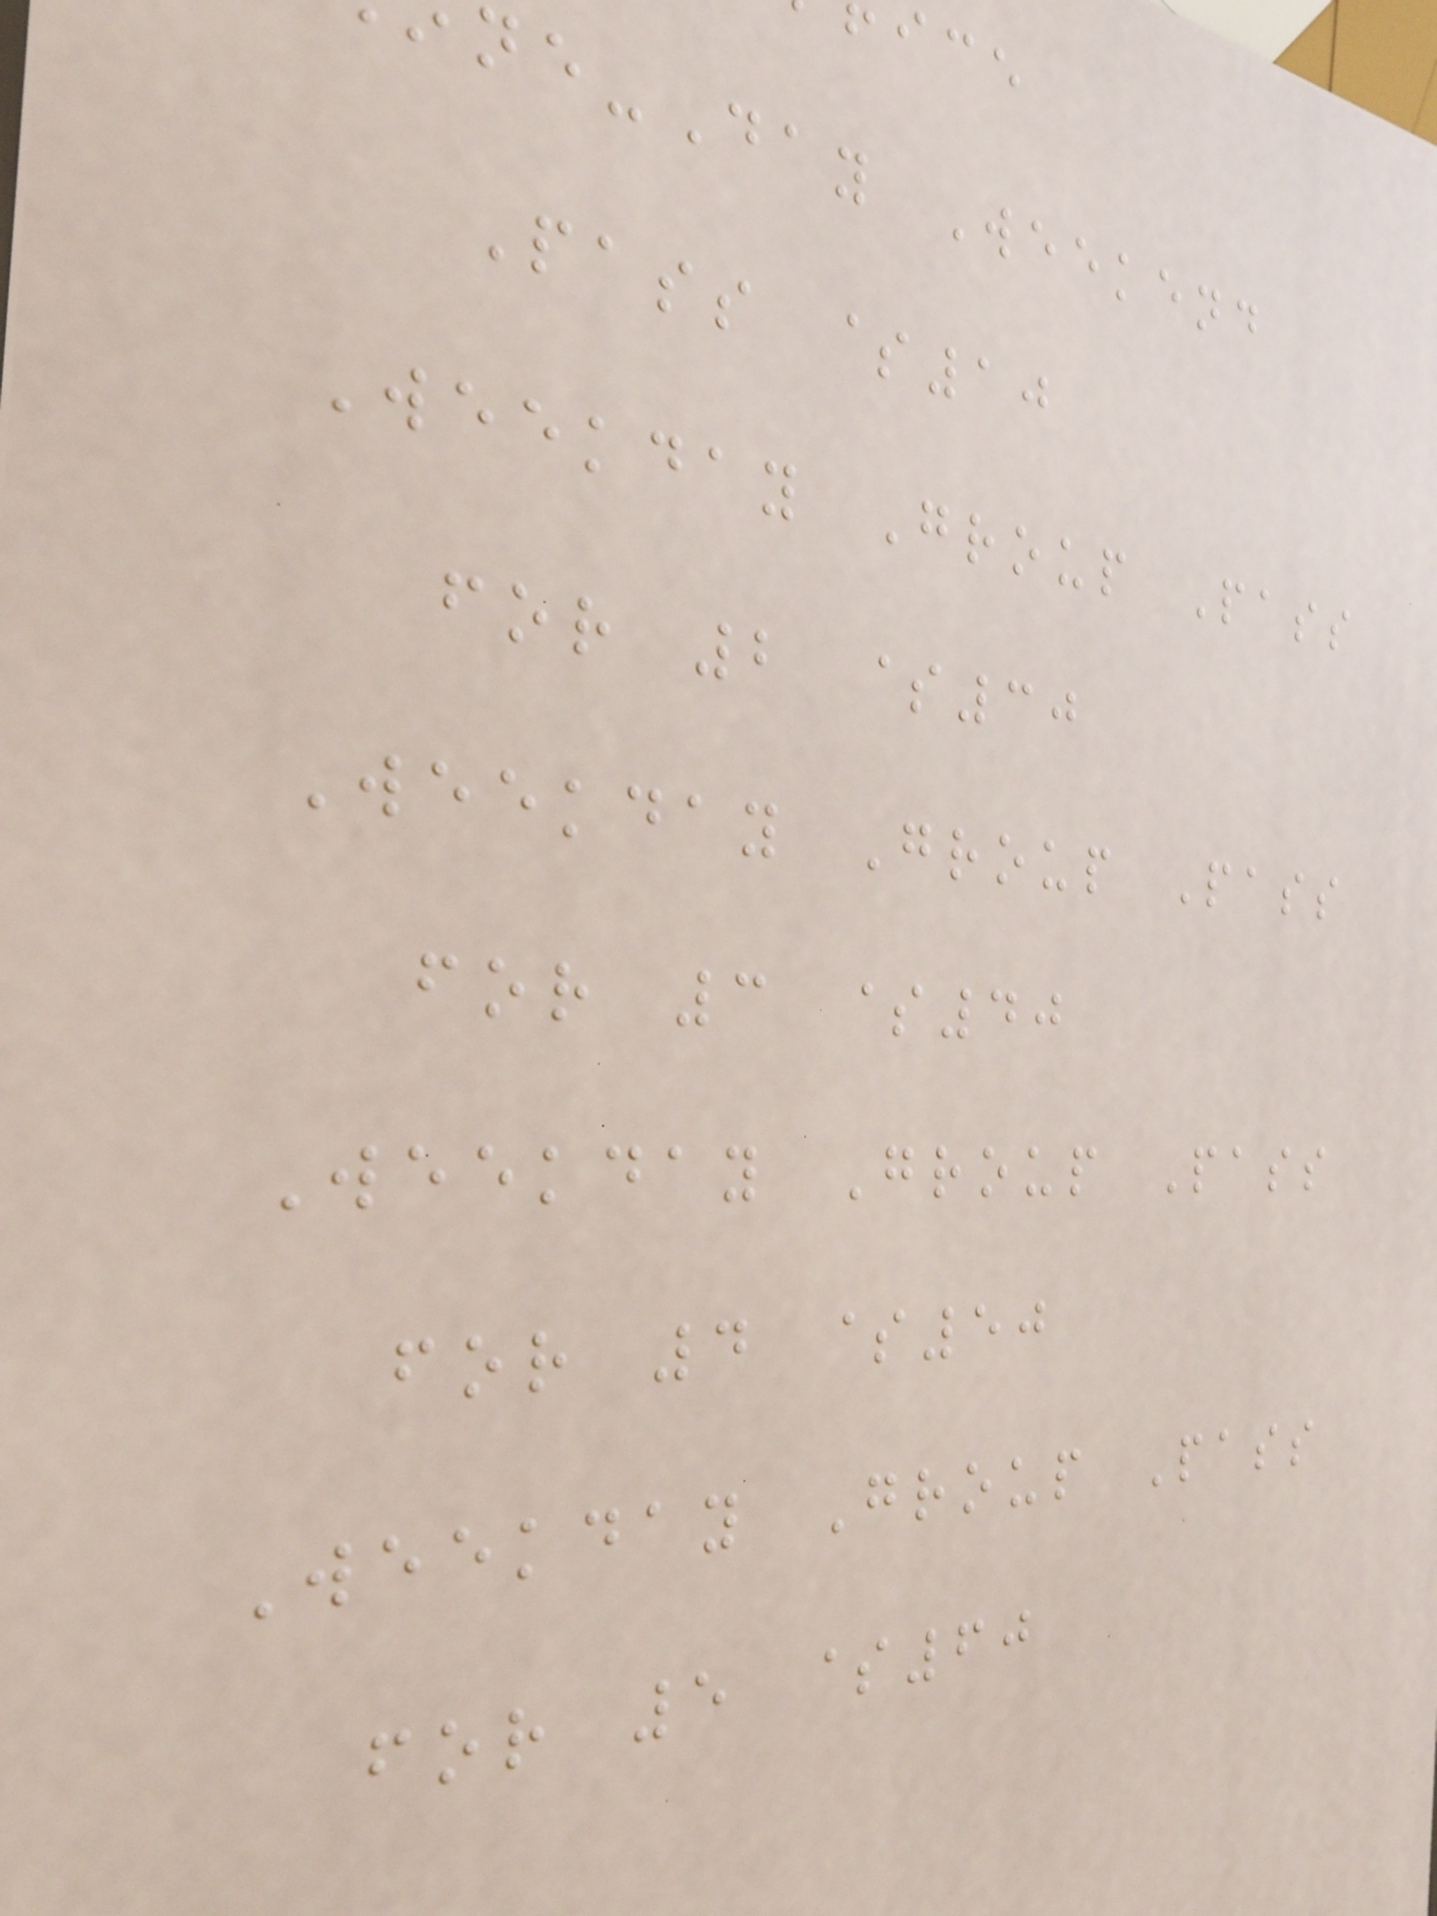ne-Day Weekend
Pass $10
Weekday Group Pass
for 2 $30
Weekday Group Pass
for 3 $40
Weekday Group Pass
for 4 $50
Weekday Group Pass
for 5 $60
